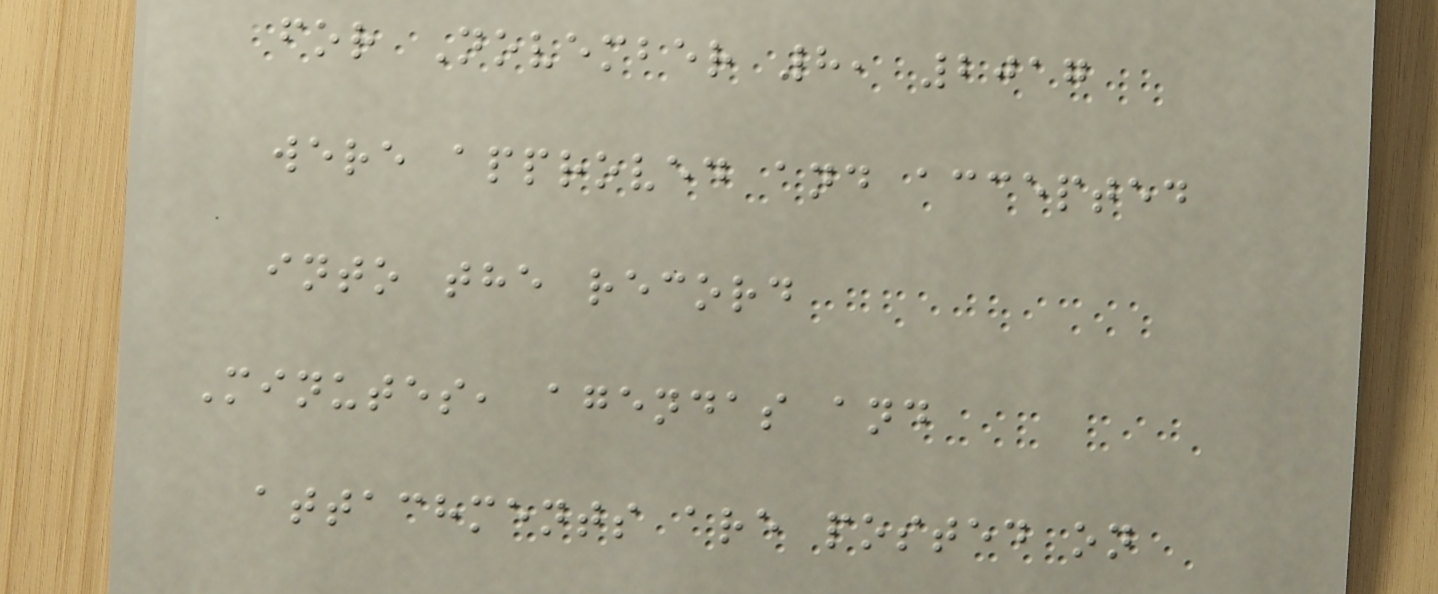for November 8, 2017
were approved and accepted
into the record
Minutes, agendas and
attachments are posted on
